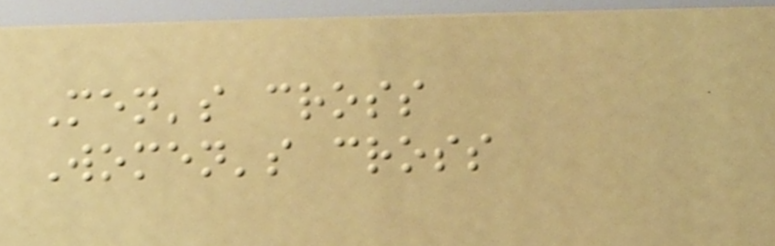Men's cross
Women's cross
